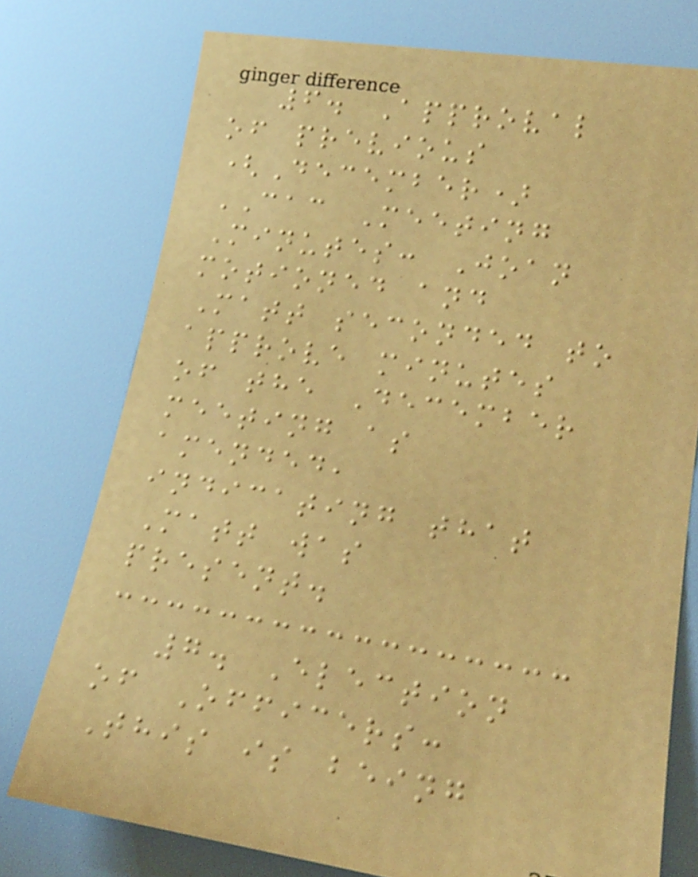6. Approval
of previous
(December)
CAC Meeting
Minutes: Joan
motioned and
Matt seconded to
approve minutes
of the December
meeting as
amended,
indicating that
Matt was
present.
7. Election
of Officers:
This is being
